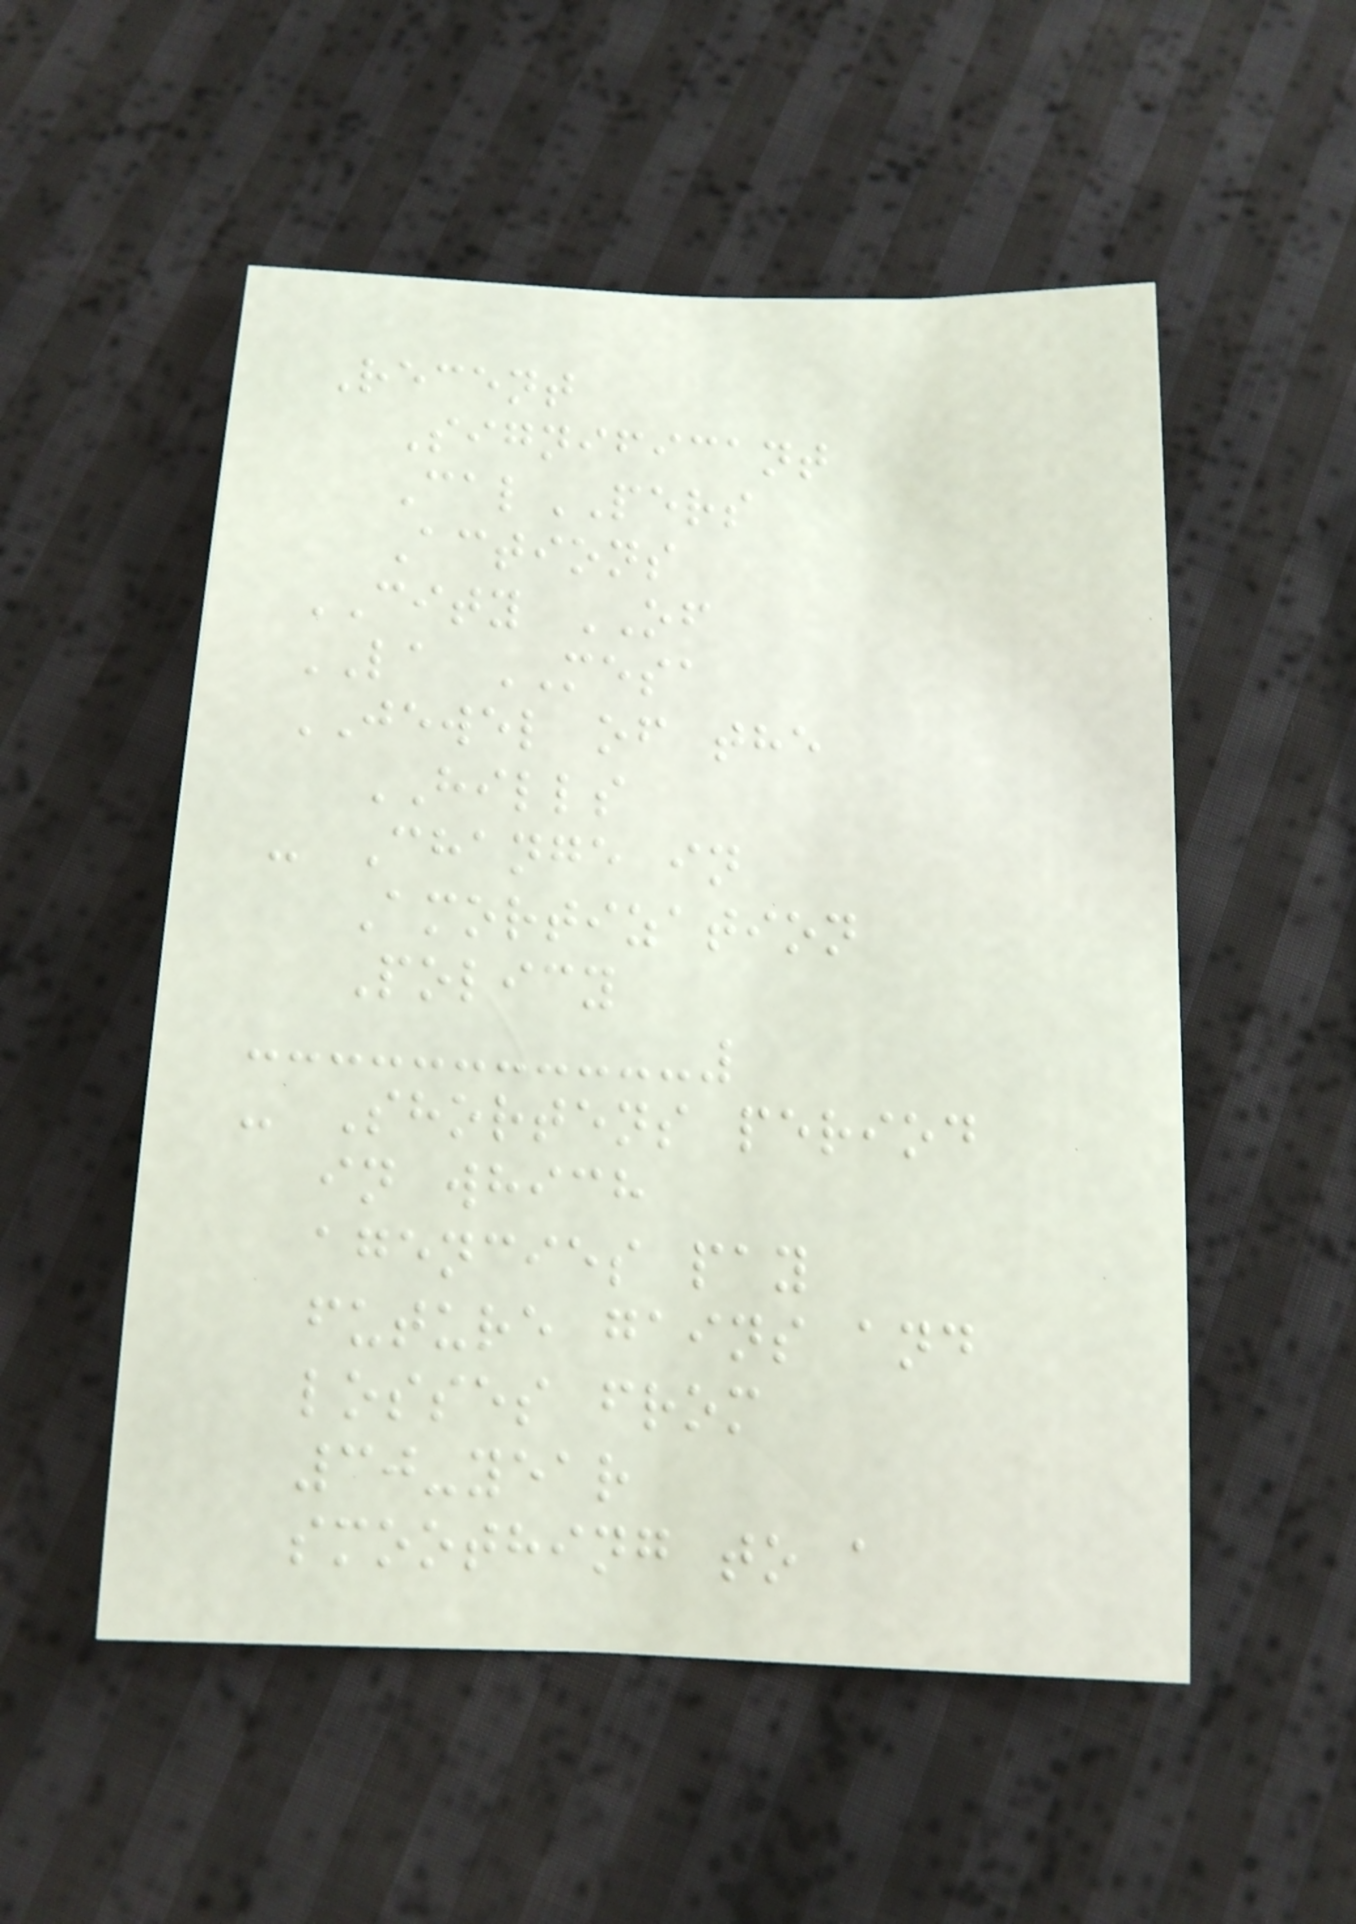Recent
Significant
CalPERS
Actions
CITY OF
LA MESA
JEWEL of the
HILLS
- Change in
Amortization
Policy
- Shortens period
in which
agencies pay
future gains and
losses from
30-year
smoothing to a
